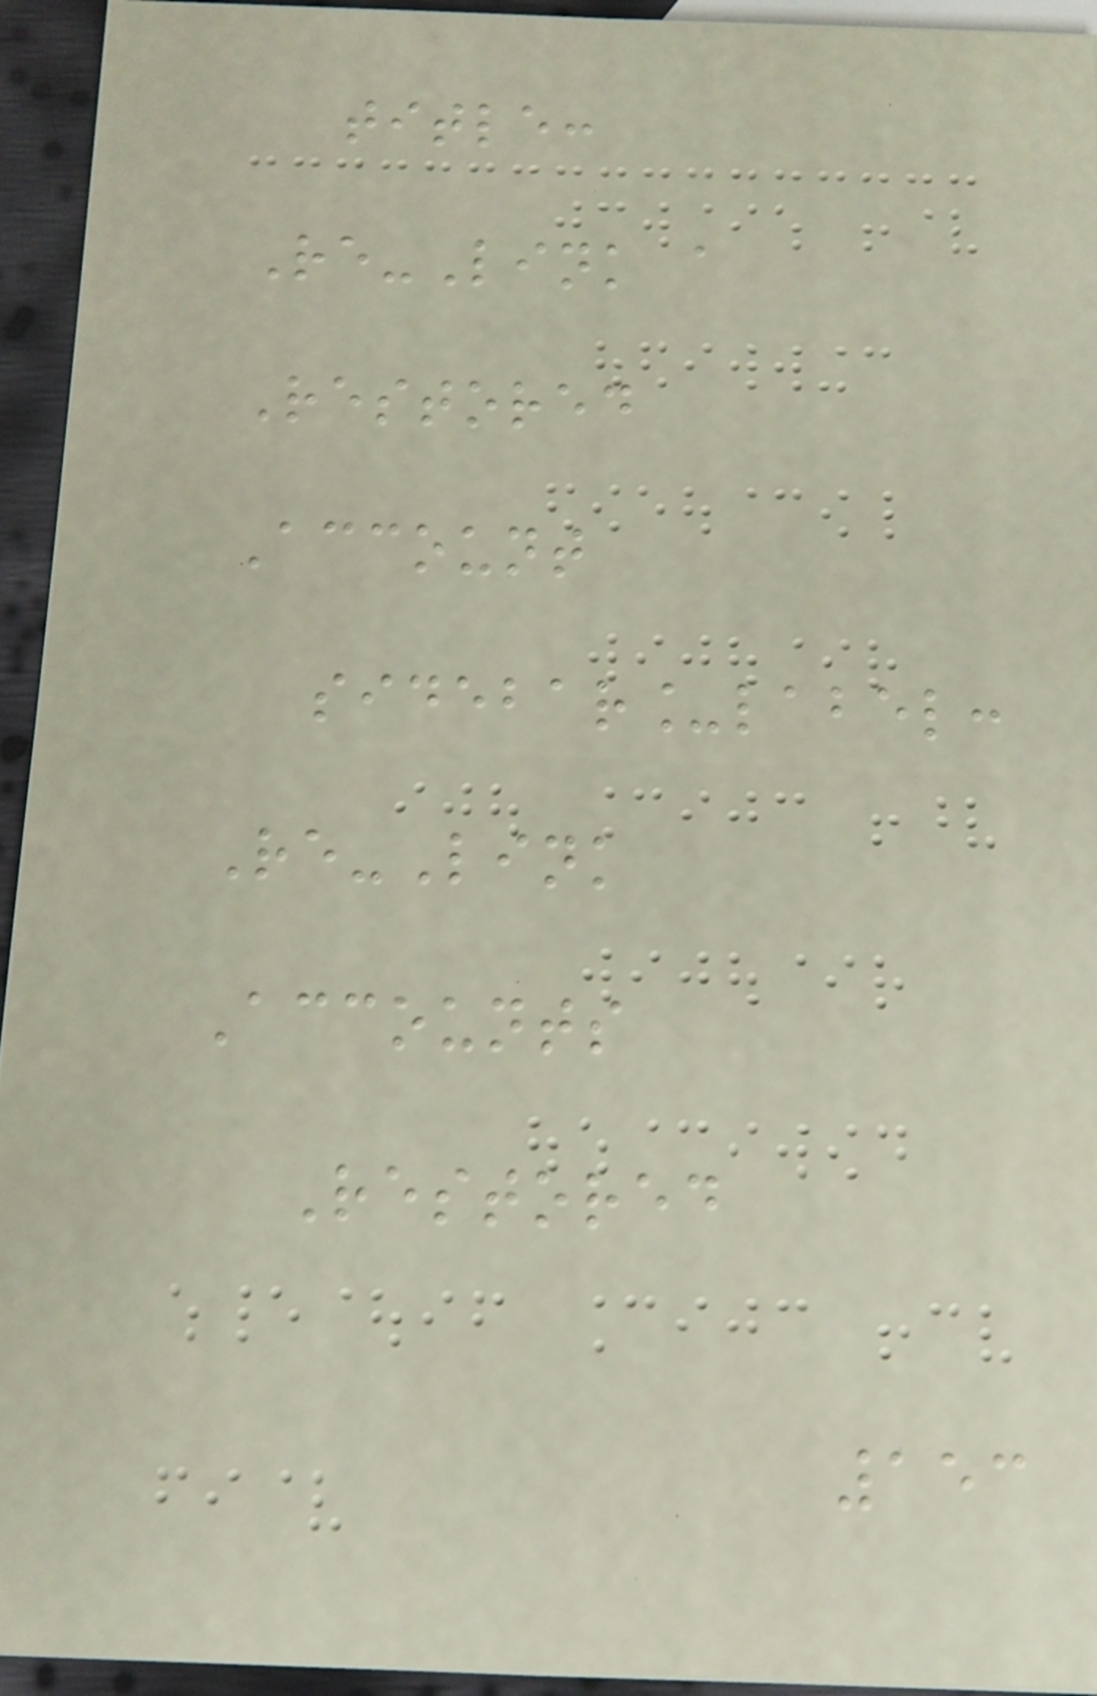title:
Re-Link a
Restored
Account
sidebar_label:
Re-Link
Accounts
Restored
153
